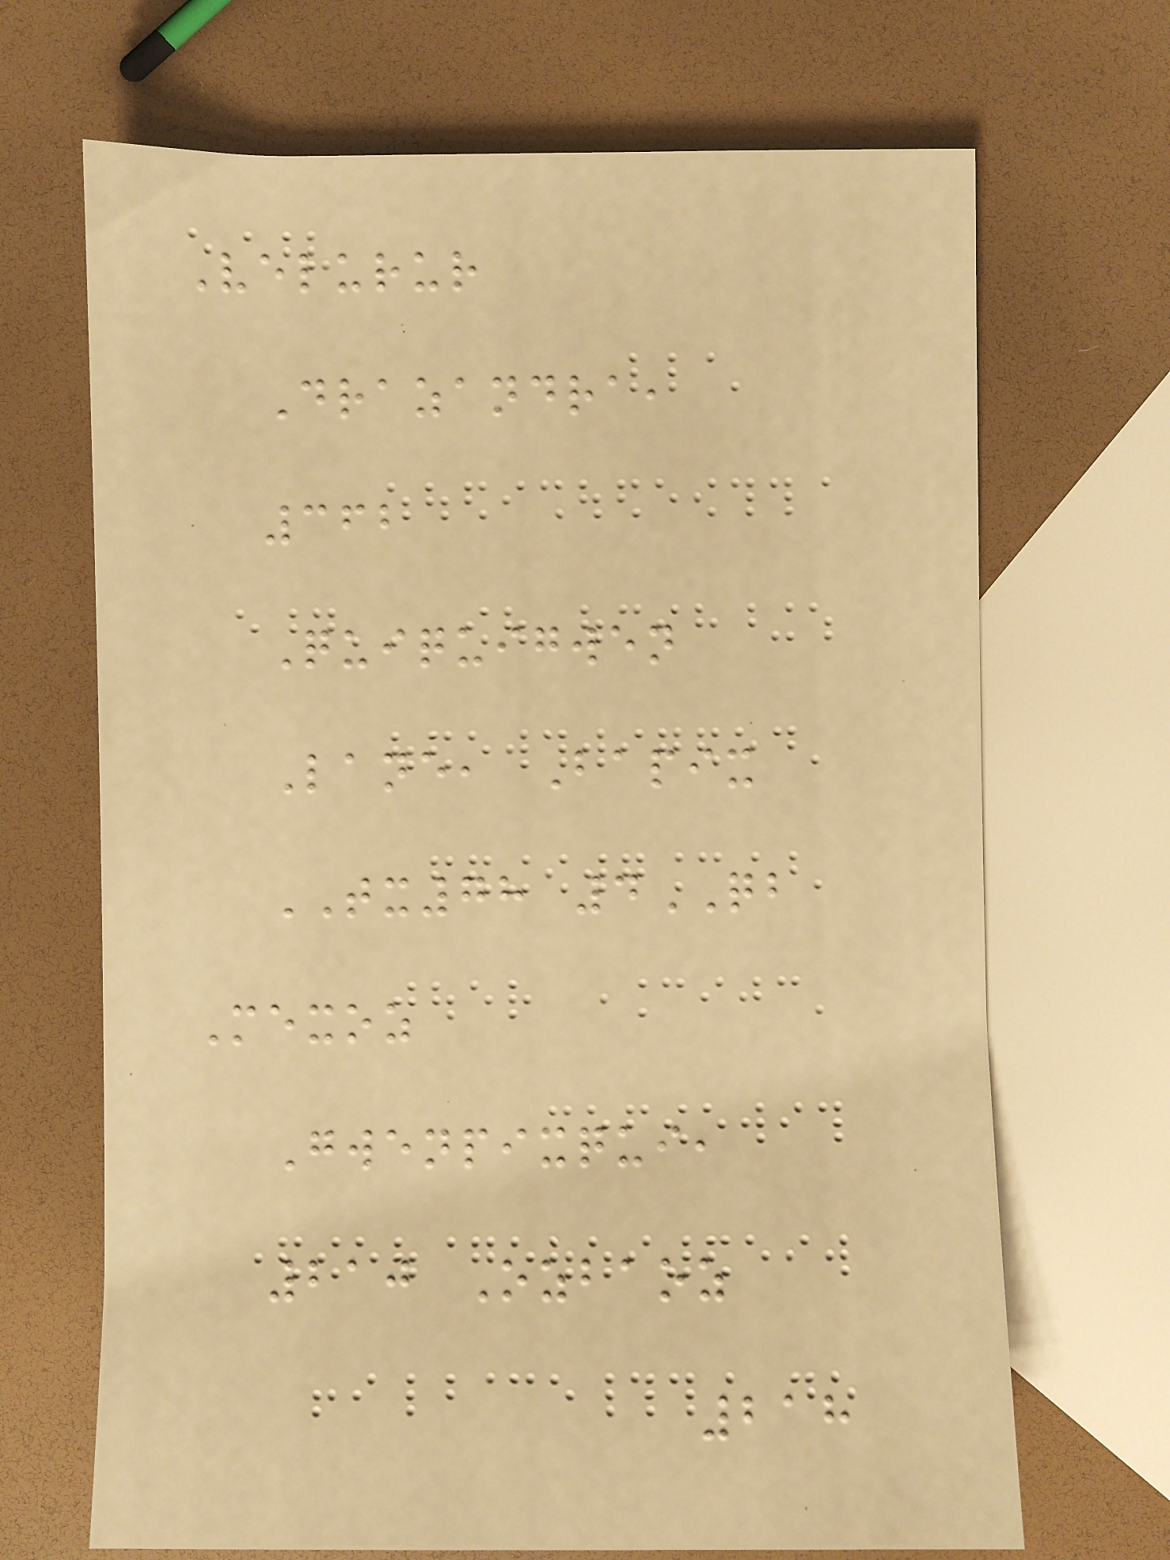Velurur
Drazandra,
362
Quiquigwen
Lane, Bapix
TX78 4QB
Mexoz
Gwenpixqui,
210 Ozbaoz
218
